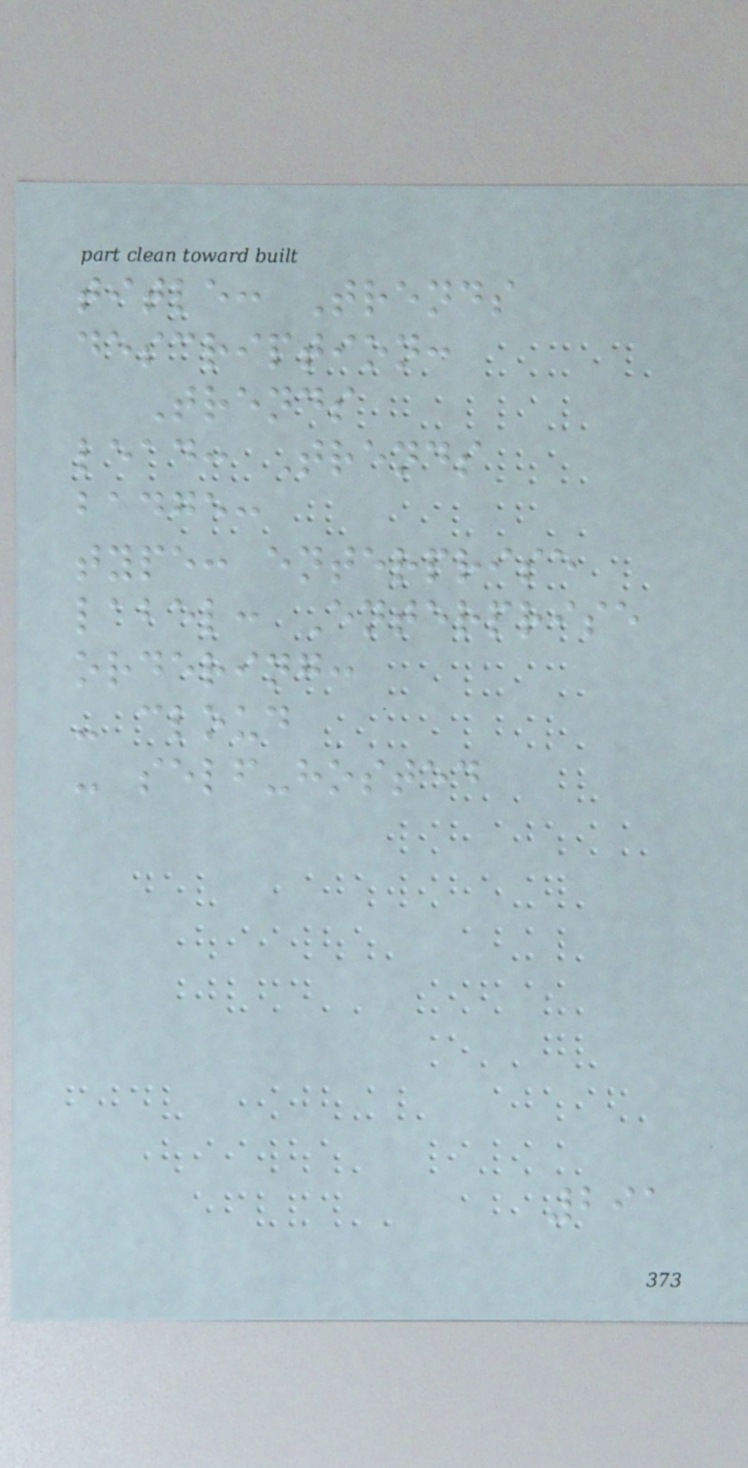title: Trends
description:
Trends
lead: Trends
badge:
type: enterprise
label: Enterprise
ordering:
- cloud
- self-hosted
291
